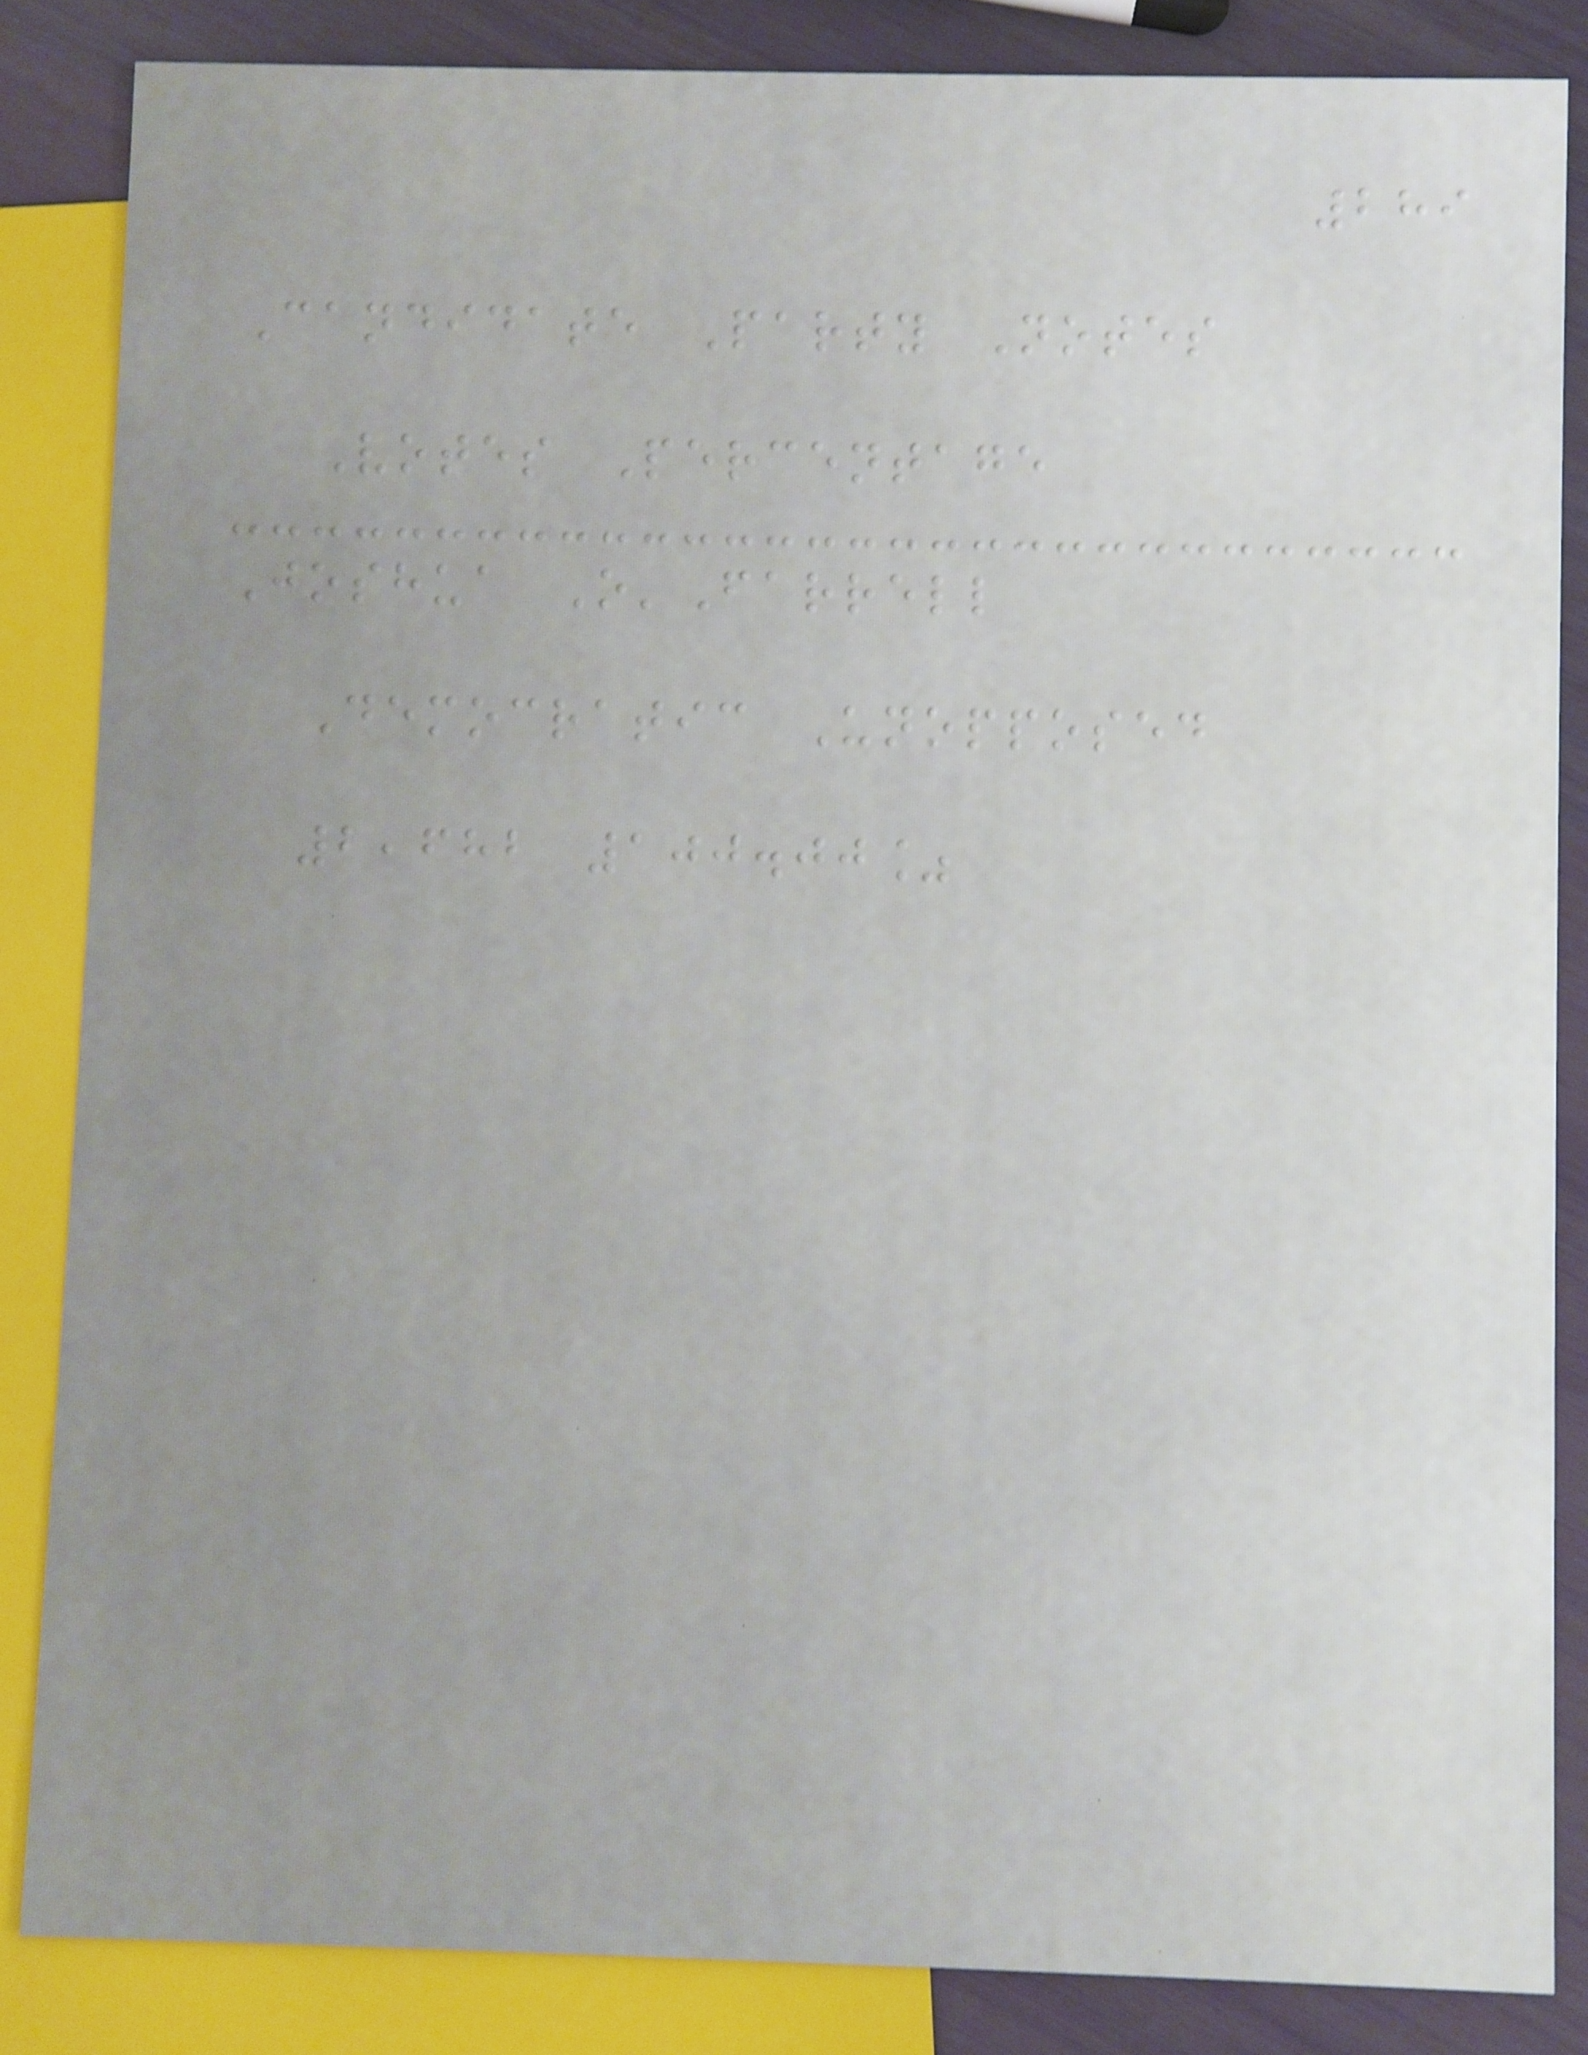289
Candidate Party Notes
Votes Percentage
Joshua O'Farrell
Democratic Unopposed
2,682 100.00%
